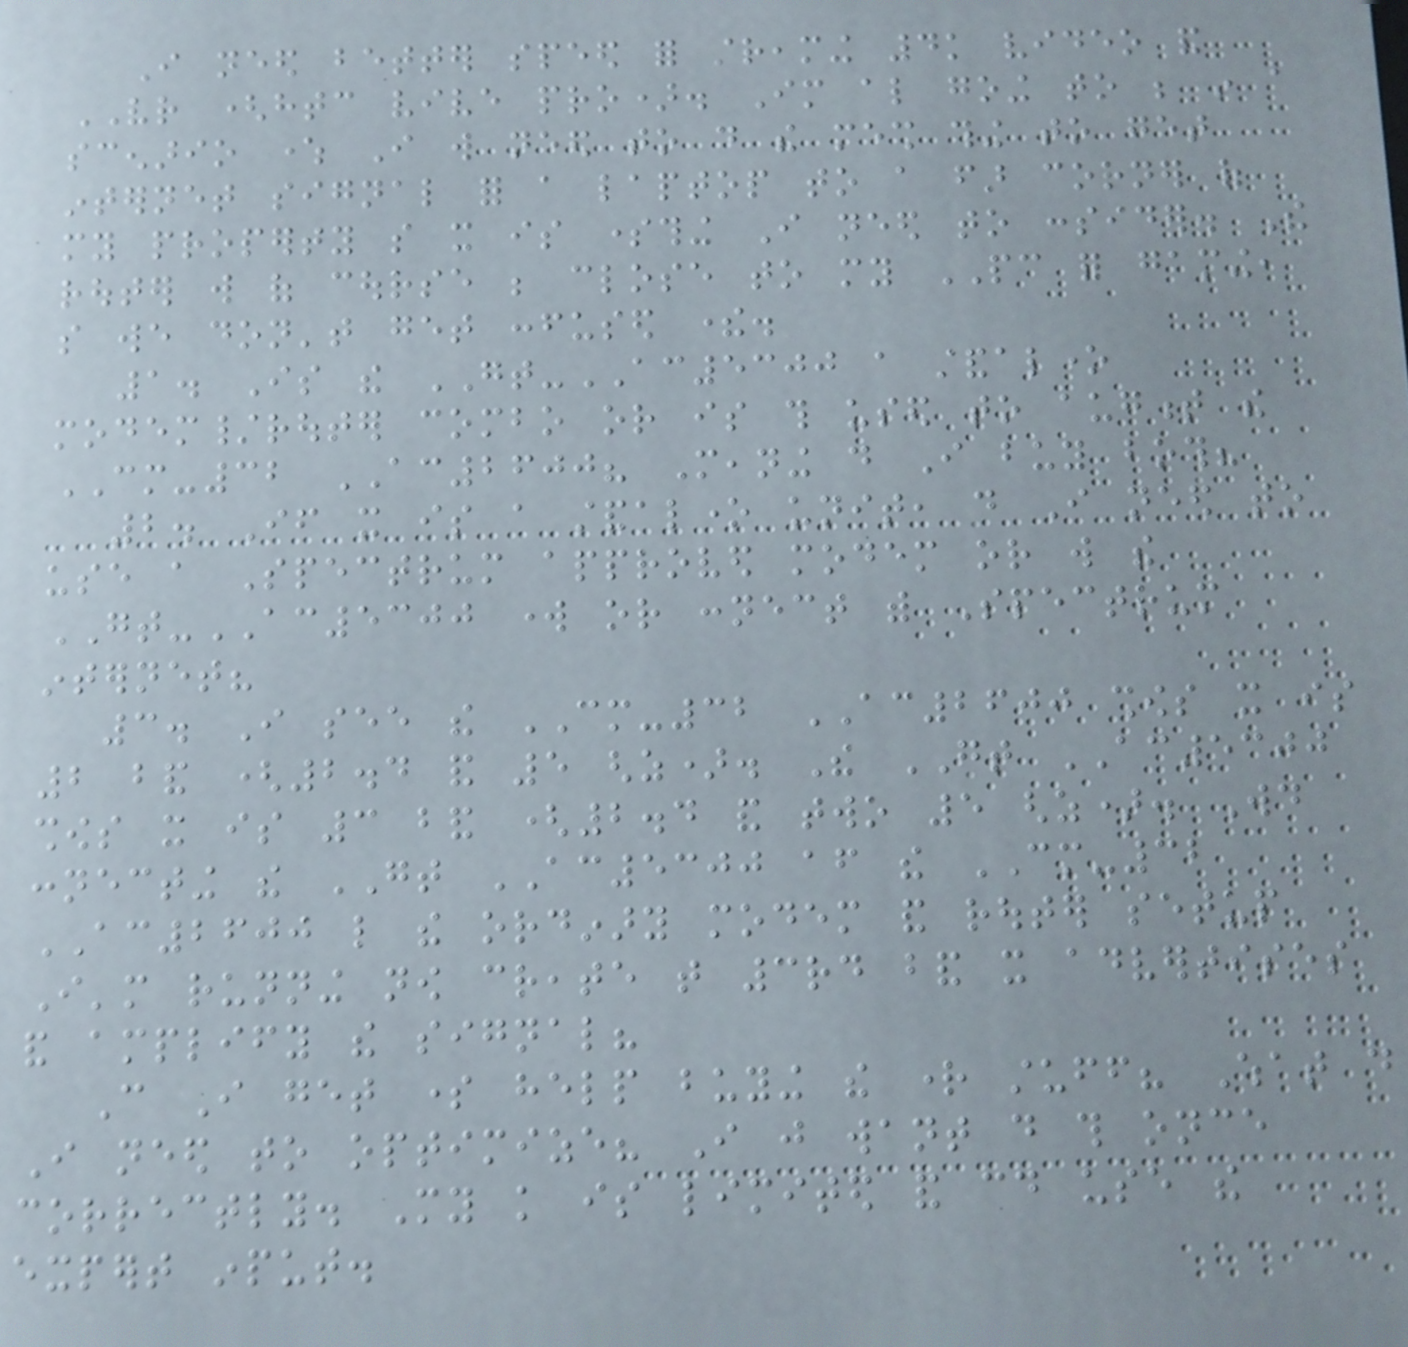I need better speed for streaming 4k video and
VR (htc vive pro). Im also going to be in a
scenario where I will need to do the mesh thing to get
internet signal for a laptop to a far corner of
my property so it is something I need to consider. The
router will of course be close to my PC for gaming,
so we don't get confused there.
1. Is the GT-AC5300 a standalone
modem/router combo or is this used to augment the
CM-32 AC2600? Meaning do I buy both?
2. If it is a standalone unit, do I need to
use a Spectrum approved modem or will the
GT-AC5300 work or connect with Spectrum
internet?
3. I see the CM-32 AC2600 shows it is
2 band (2.4 and 5 ghz). The GT AC5300
shows it is 3 band (2.4 and two 5 ghz). Would
connecting the GT AC5300 after the CM-32
AC2600 like the ordinary modem and router setup
I'm running now create that 3rd band it advertises
and amplify the signal?
Can I get some help buying the right stuff? What do
I need to optimize? I just want do this once
correctly. My knowledge is limited and could use the
expert input.
